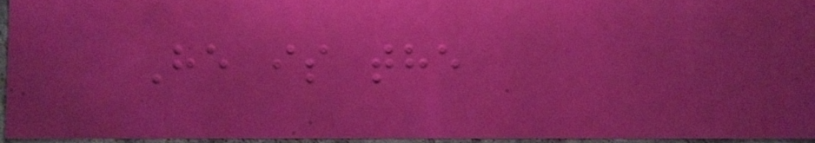He is the
